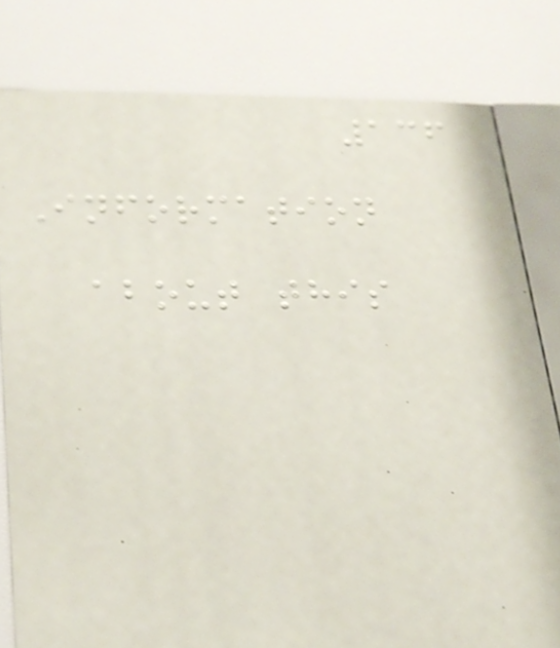136
Information
about this
